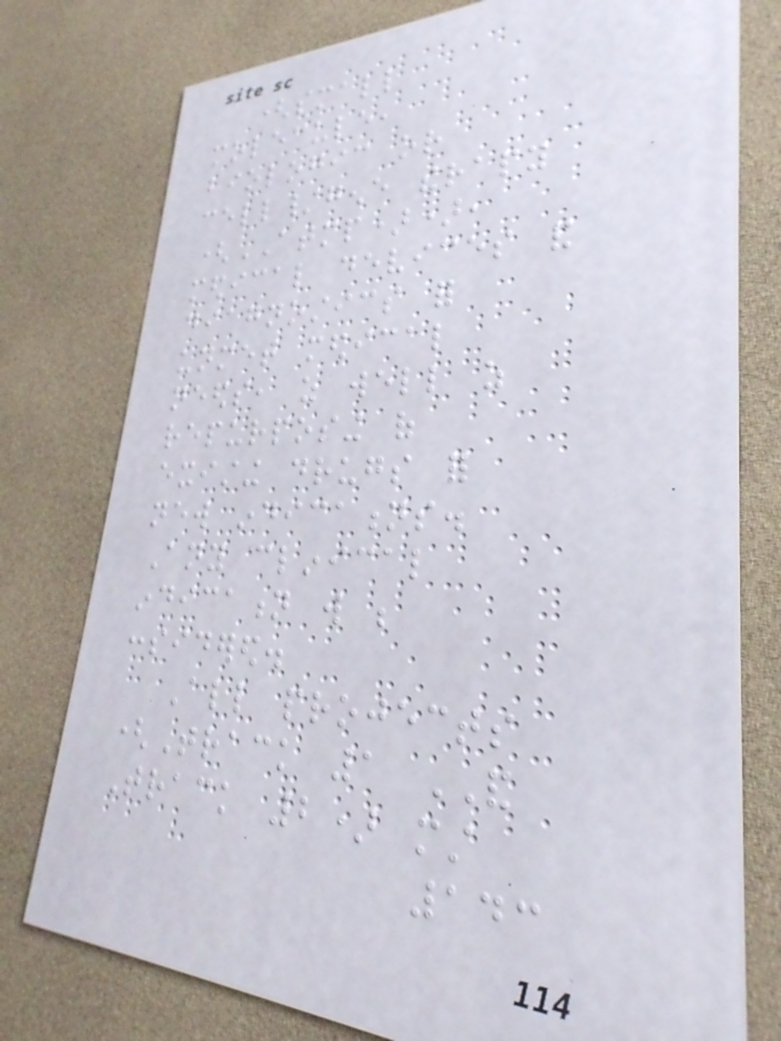(small
molecule,
biologic or
cell/gene therapy
(ATMP)),
medical devices and
diagnostics for
unmet medical
needs, as well as
repurposing of
existing drugs for
new indications.
Any clinical
indication will be
considered.
All projects
(Track 1 AND
Track 2) must
143
